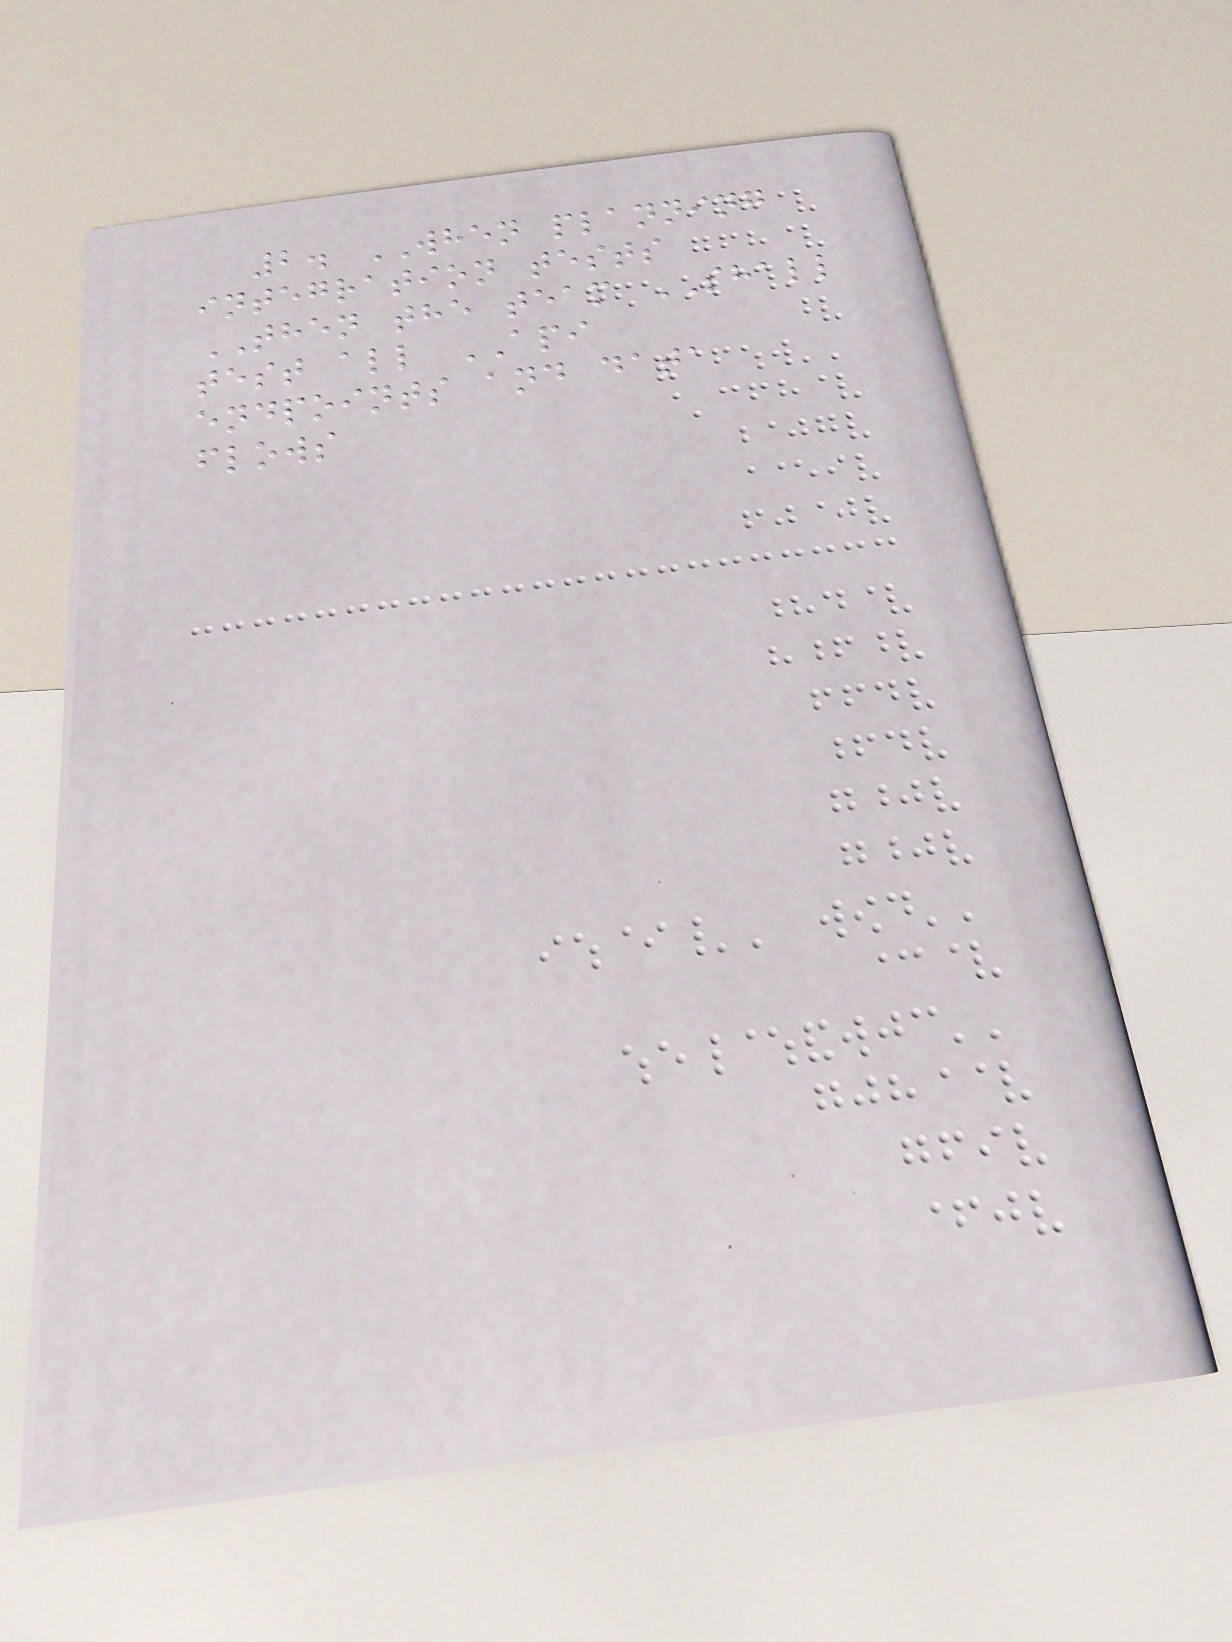2. WHEN planning
integration tests
THEN the team SHALL
test all API
endpoints and data
flows
